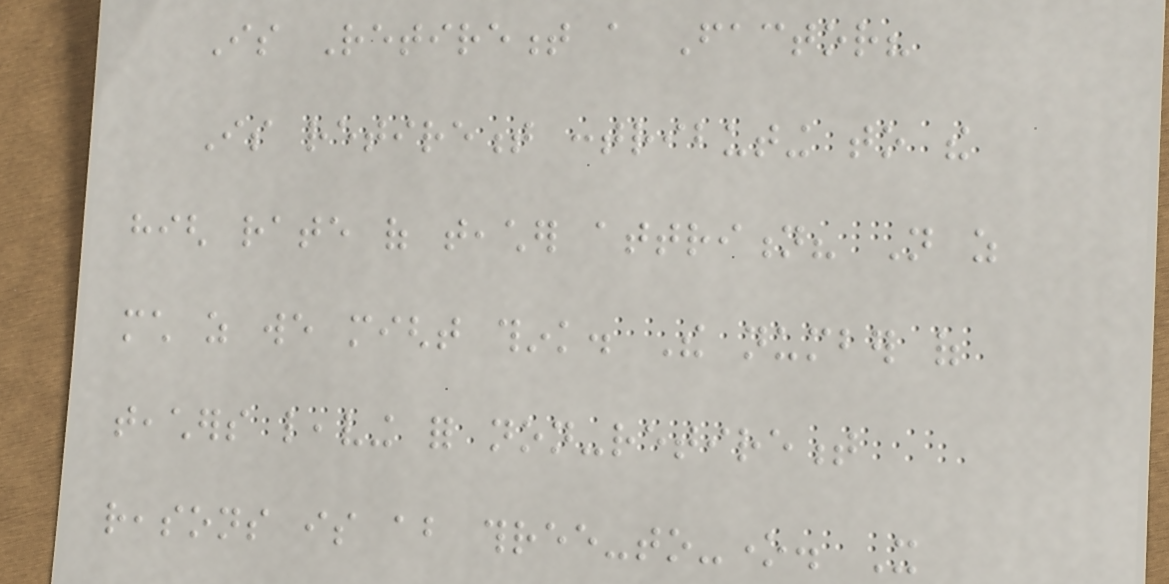Is Retirement a Factor?
Is retirement contributing to the
high rate of teacher attrition? Not as
much as we might think. The number of
teachers leaving for non-retirement
reasons is about three-to-one. It
